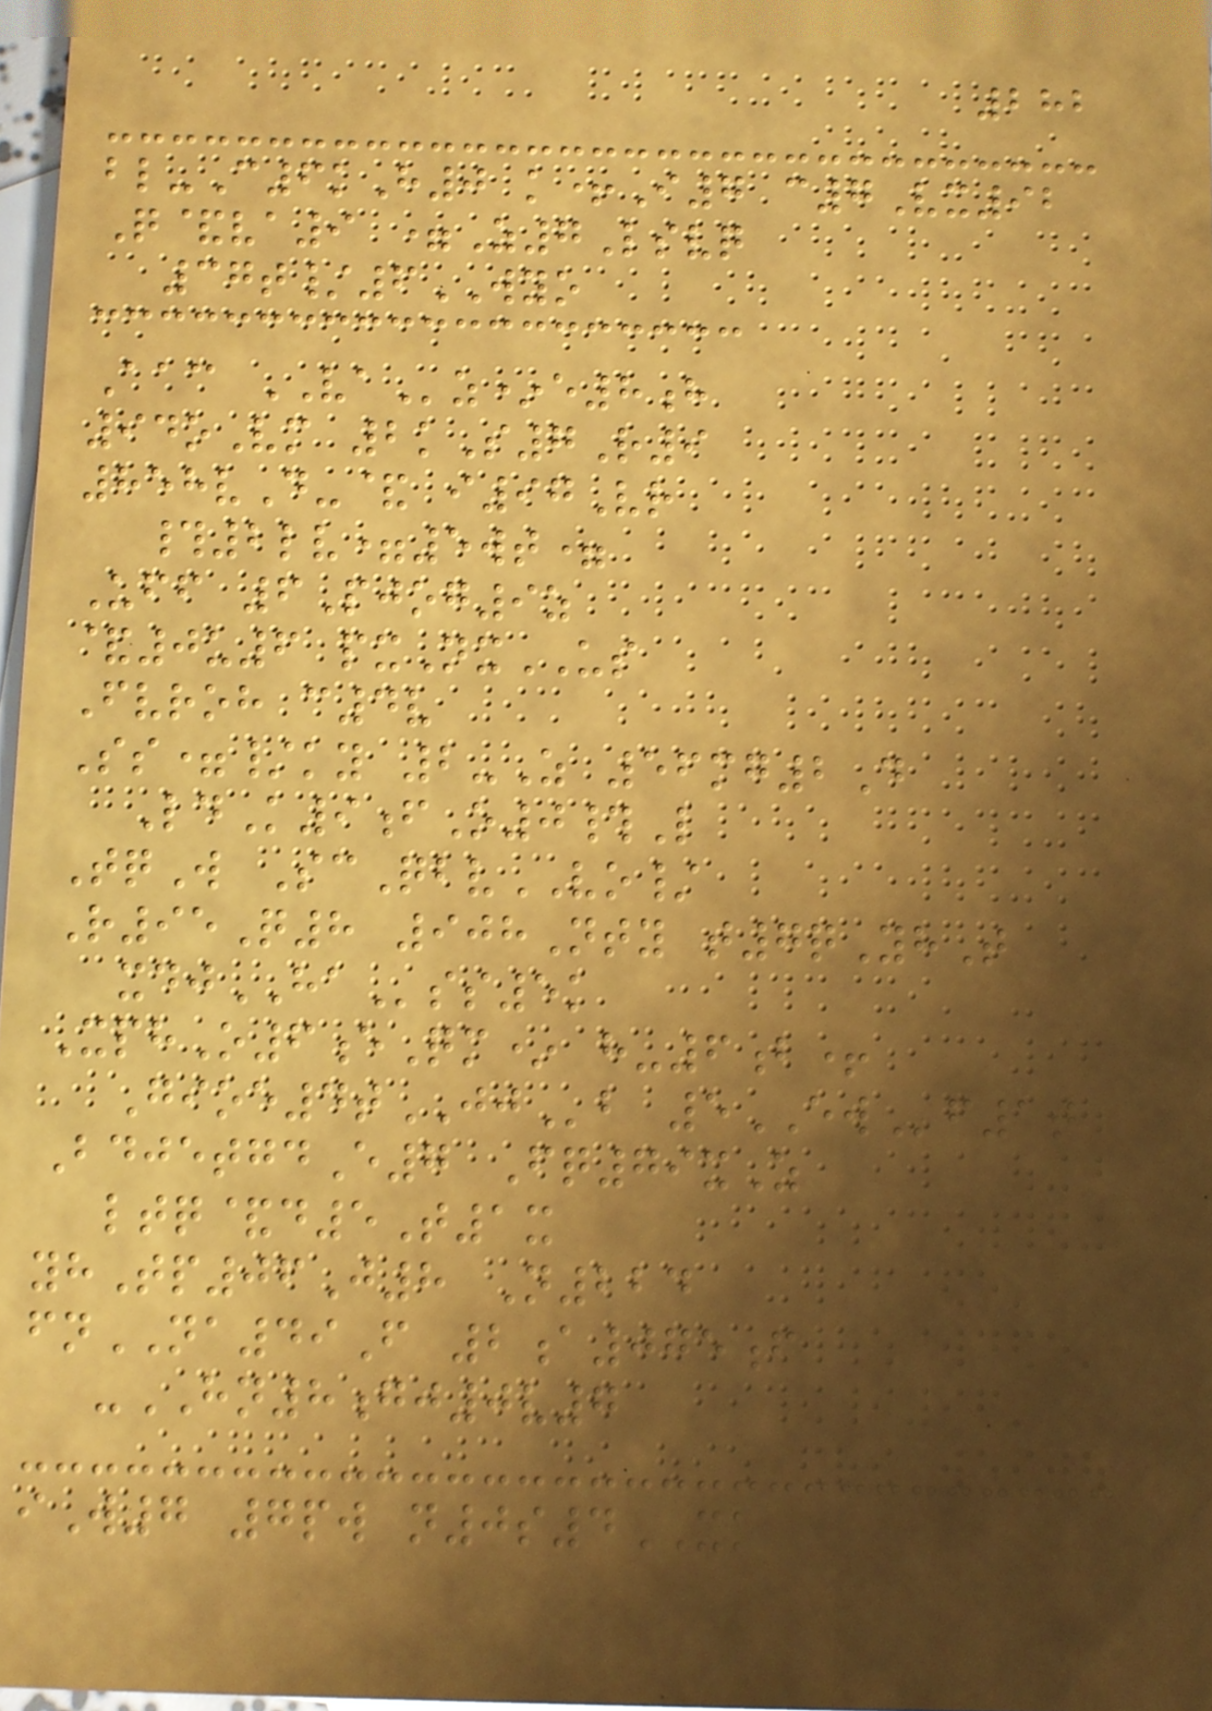282
bl-C6kH0 k+I7 c7Vx92
Q&va9 =Z7Lsvq
37t/6WYO
Aac VAz*e8h
94oVm 2kS7R9
858vD-& i97Vr
#2lv=5wt=
Uff 6Pjog9z
&0u6 pxNxUS
Fvroh c4v
Ss=/ky 2-Z 56mg2D
LdK9fO0#L
TqW ScQbvVO/
R95Q8 908Nty t7qYhT
xdjHAss5k
XphO6eQm* h-6b+
Gioe4tJJb 5EWf1t
BdjetgdE7 Fq79xZ
ltq&d5T1x
yhTp06J8 N224
fnNA49F 2a075f
-HN8gj0v7
iW7 7pw n0s4XK
